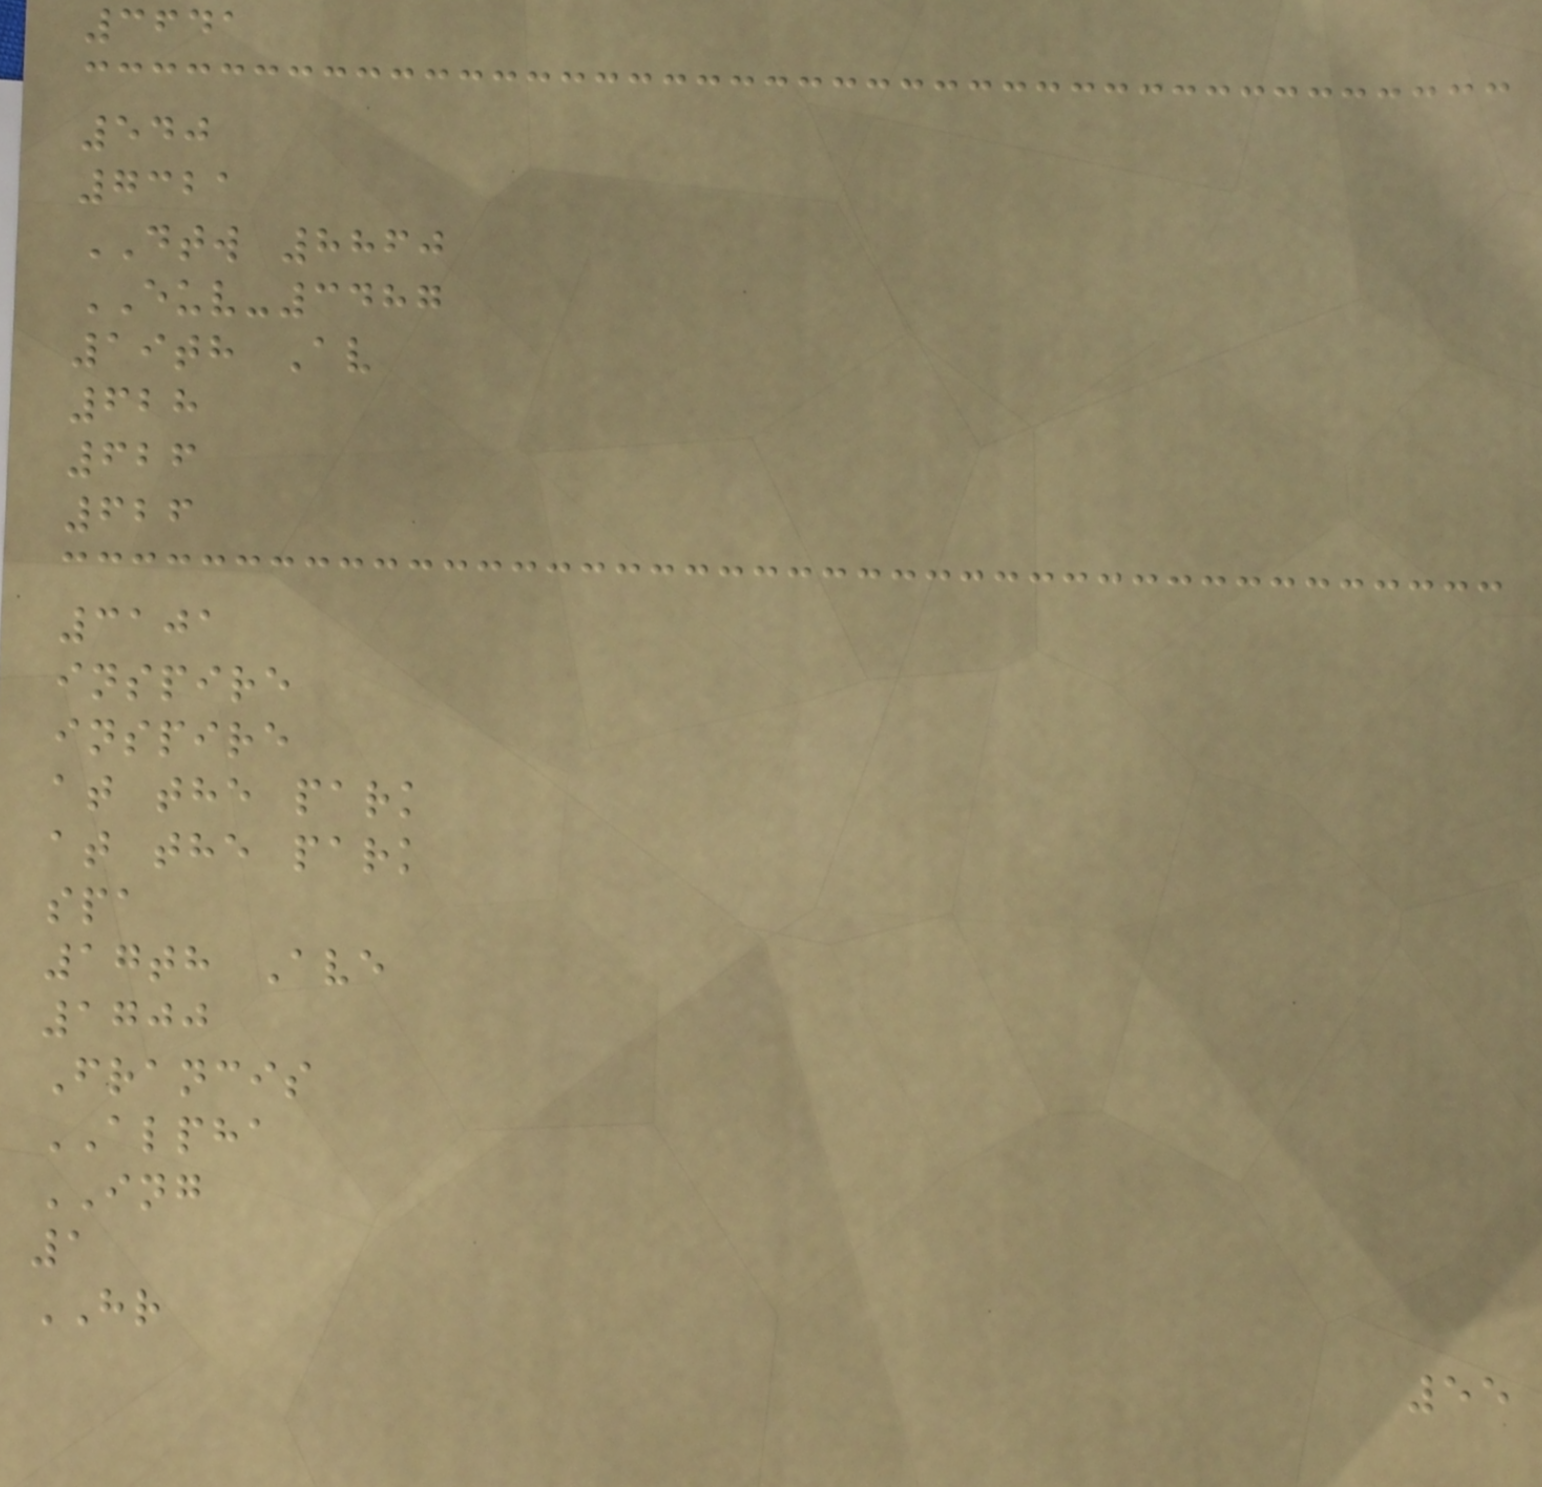3641
540
7321
DTW 8860
EUV-3487
19th Av
628
626
626
3101
inspire
inspire
at the park
at the park
spa
17th Ave
1700
Francis
ALPHA
ING
1
HR
55
